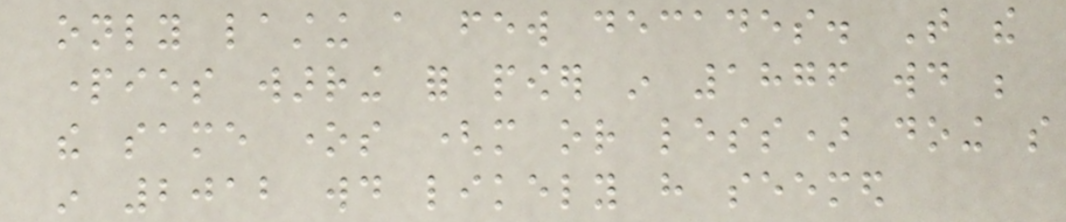only lasting a few decades. That the
parties warring for power in 1876 would be
the same ones (more or less) doing so
in 2012 would likely have seemed
